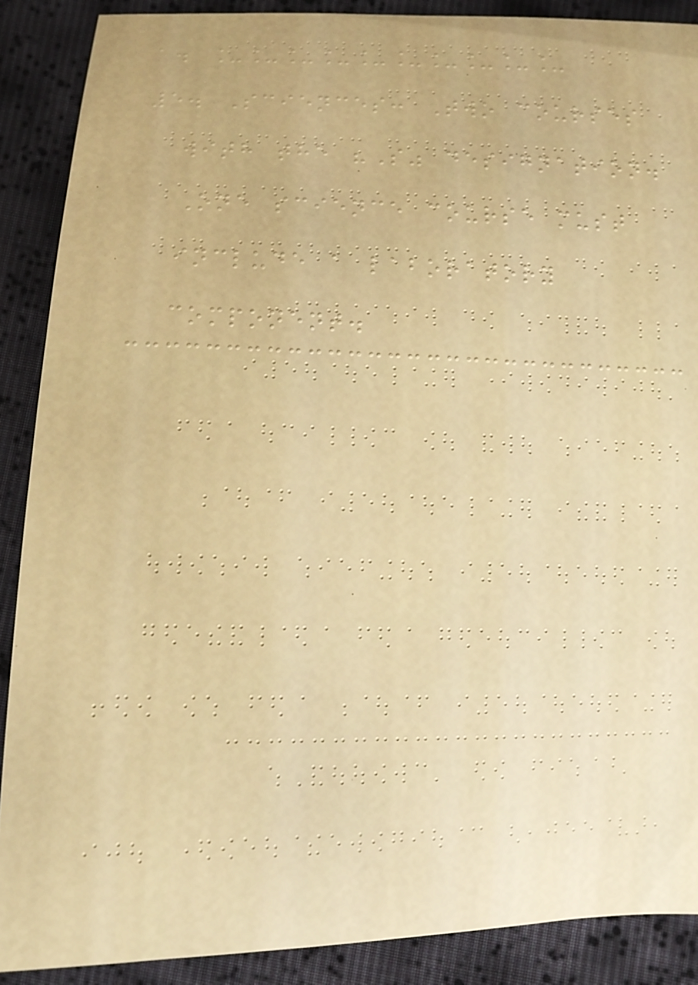a. __________
5. Sciences: Two courses
with the "S" designation.
One science course must
include a laboratory
component.
